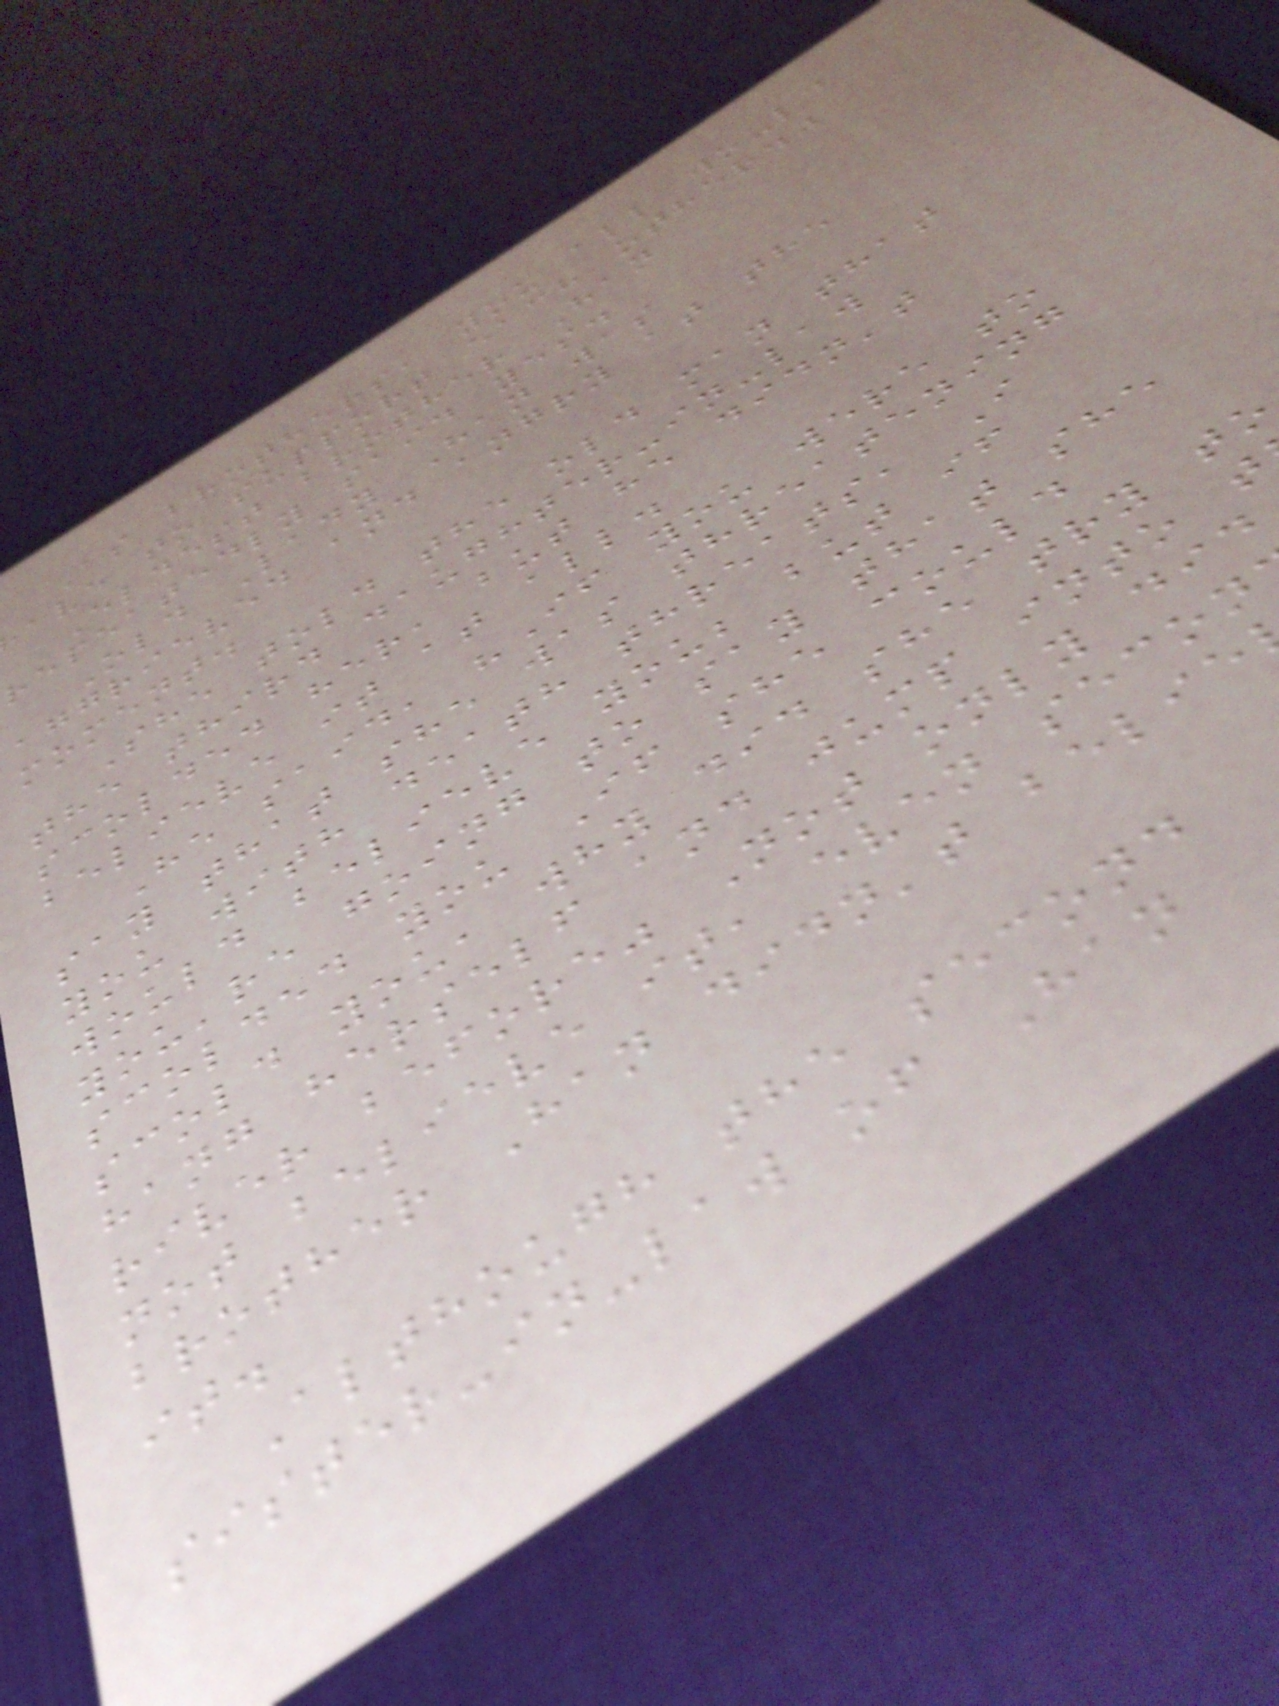As brothers, you all would
ave to support each other."
Eldest brother Han
repeatedly said yes.
Old Lady Han was
aggrieved and angry at the
moment.
She told the old man that
the third daughter-in-law
scolded her, but he didn't
believe it at all.
He said, "If you were to
say that she was threatening
you with death threats, I
would believe you; but if
you're going to say that she
scolded you If she could
scold you, why did she try to
hang herself and jump into t
river before" Not only did
not believe it, even secon
brother Han didn't belie
it.
Although the second
sister-in-law of Han
